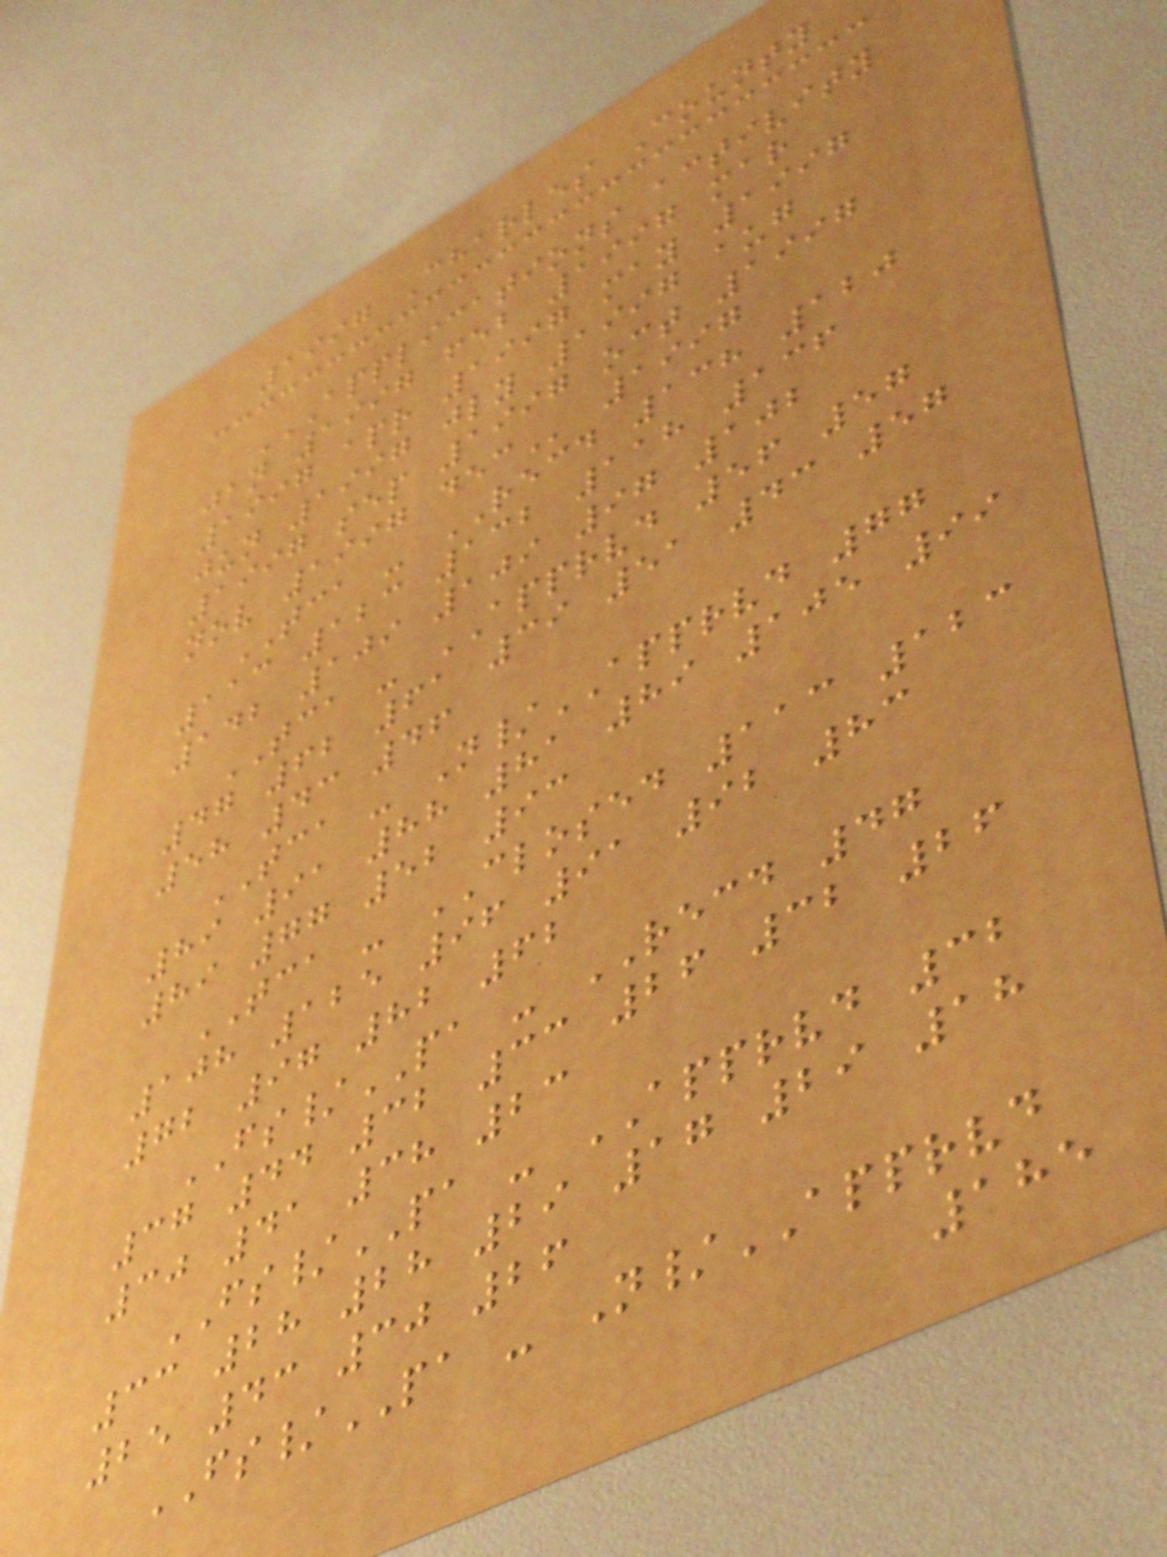1997 Charles County
APPLICATIONS ACTIVITY
JAN 1997 FEB 1997 MAR
1997 APR 1997 MAY 1997
JUN 1997 JLY 1997 AUG
1997 SEP 1997 OCT 1997
NOV 1997 DEC 1997
TCA - RECD 138 120
113 123 132 118 136
142 109 109 97 102
TCA - APPRVD 56 57
47 62 61 39 51 43 57
58 43 46
TCA - N/APPRVD 77
89 91 88 81 89 105 99
89 77 52 93
TCA - CLOSED 113 123
108 125 96 91 92 83
72 97 82 62
FS/PA - RECD 47
37 44 32 33 26 32 26
30 41 38 23
FS/PA - APPRVD 32
33 28 28 29 17 29 18
25 43 30 26
FS/PA - N/APPRVD
185
